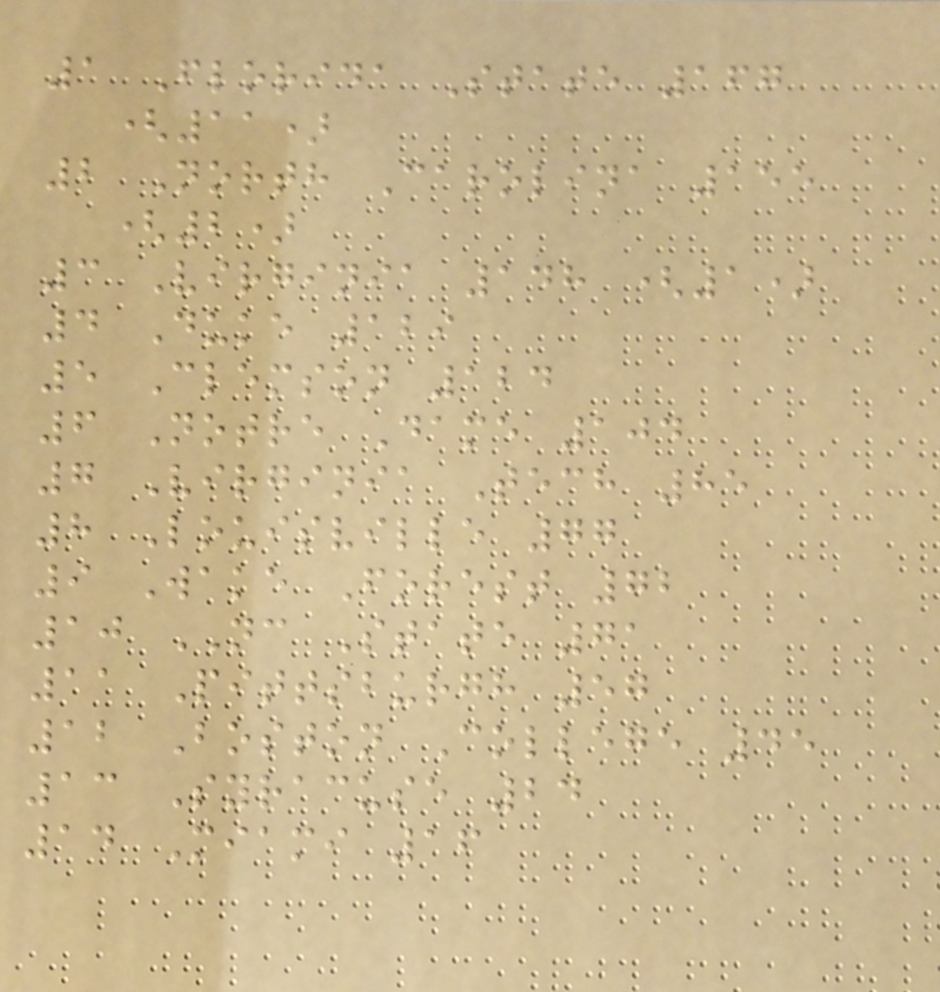1 Florida State 167
(11)
2 North Carolina 155
(2)
3 Virginia 148 (1)
4 Duke 129
5 Clemson 124
6 Notre Dame 104
7 Virginia Tech 85
8 Louisville 77
9 Wake Forest 72
10 NC State 71
11 Pittsburgh 57
12 Boston College 45
13 Syracuse 24
14 Miami 16
